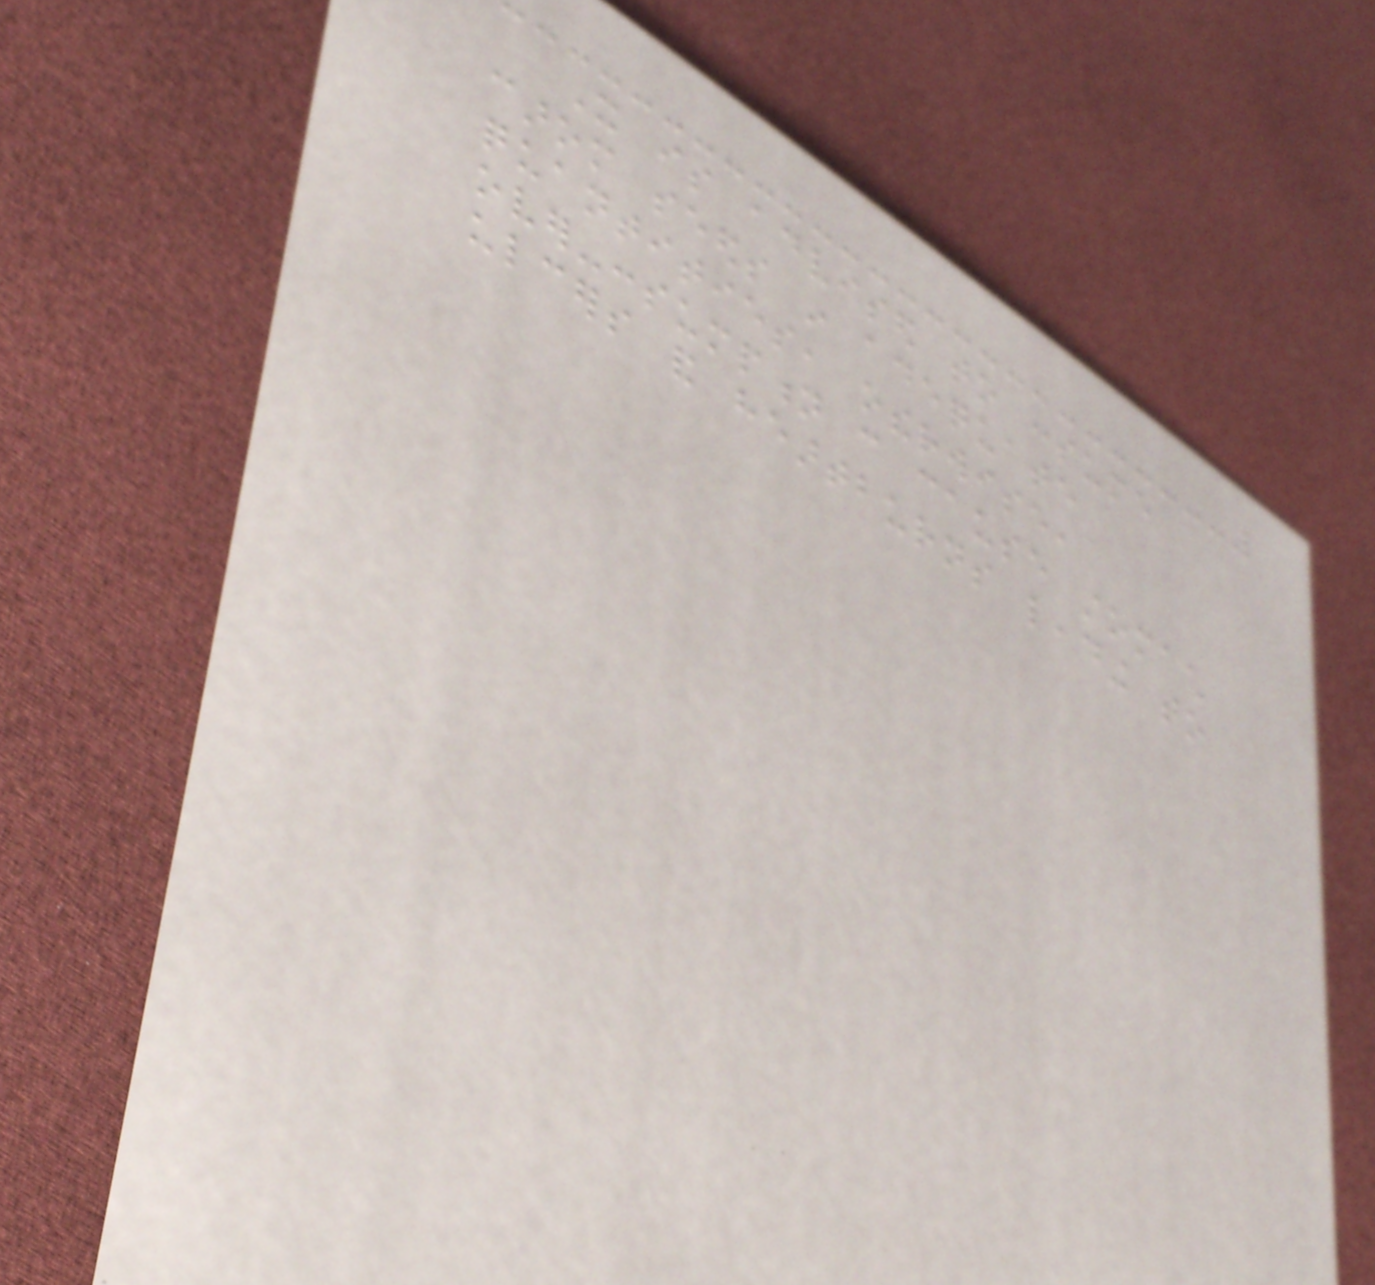It is advised to consume
carom seeds in adequate
quantities, otherwise,
over-consumption can cause stomach
ulcers and heartburns leading to
